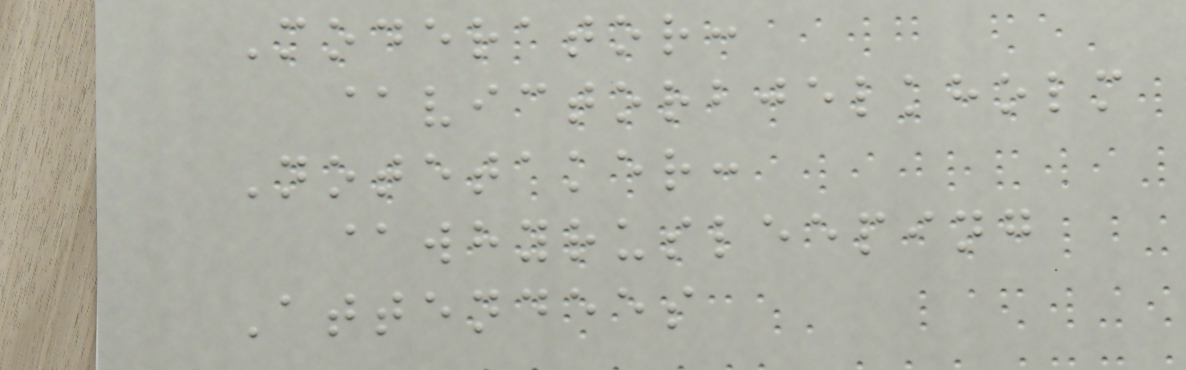Moderator:
@victorbjelkholm
Notetaker:
@whyrusleeping
Attendees
